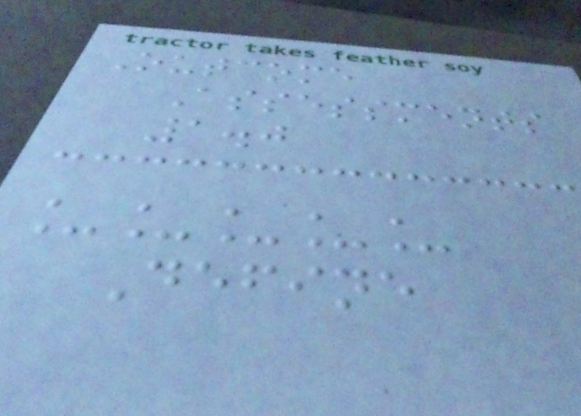Outcome
Assessments
1.0
_____
Define
